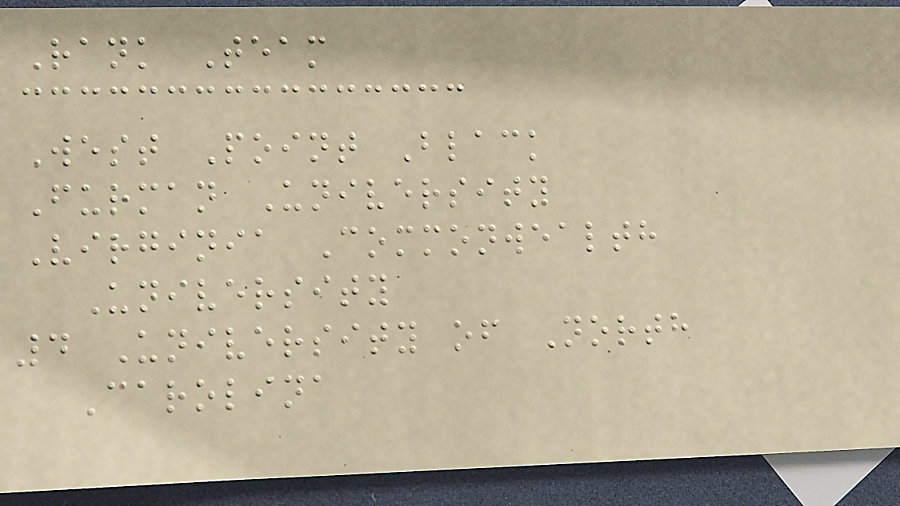Rank Team
West Point Black
Furman University
Virginia Commonwealth
University
4 University of North
Carolina
